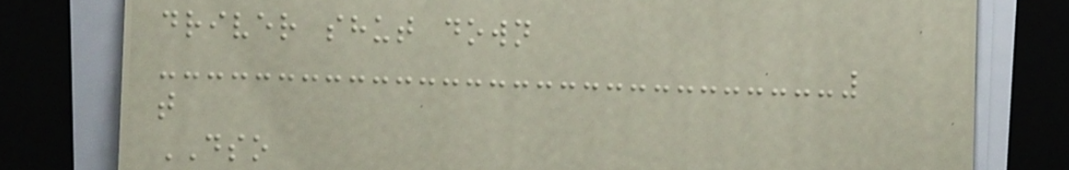driver shut down
t
DSO
